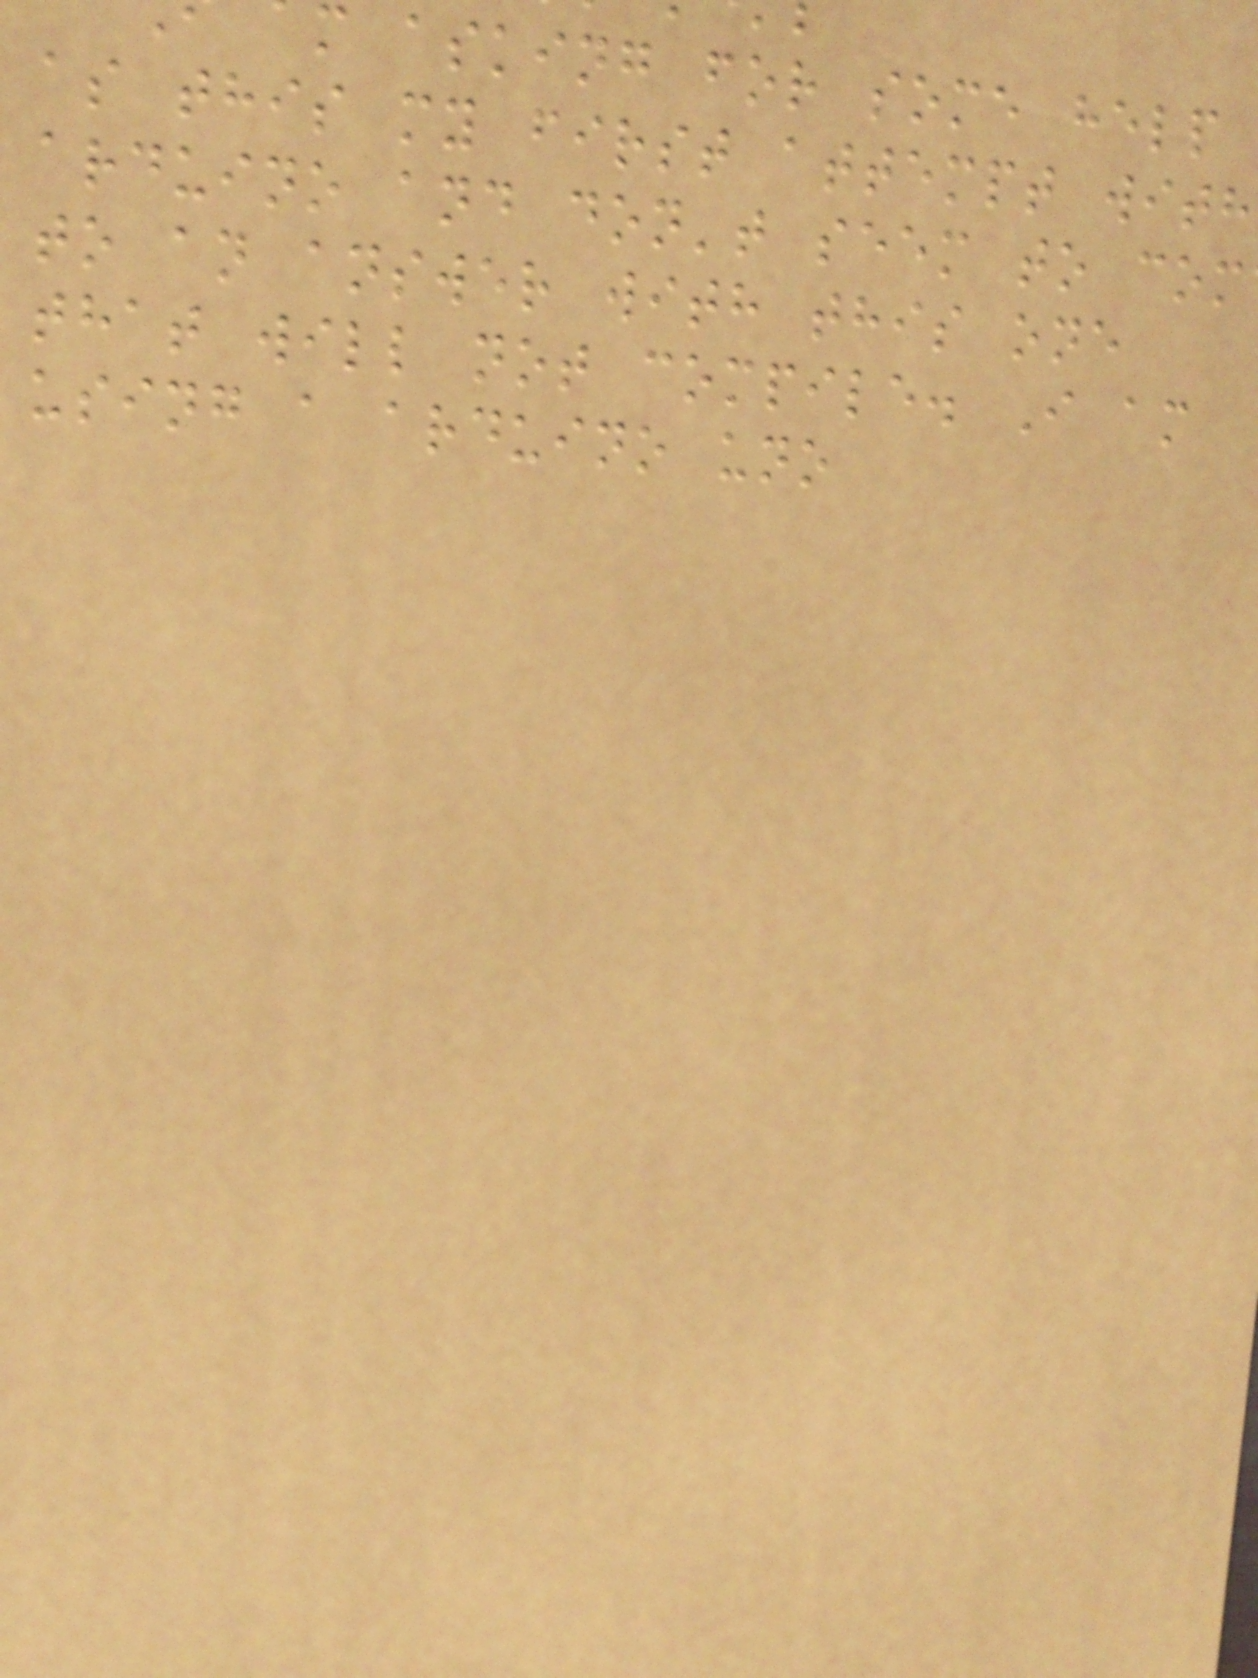m asking for some help
as this my first attempt with
arduino and don't seem to com
to an answer with this one
that will not compile. I am
using a arduino uno
